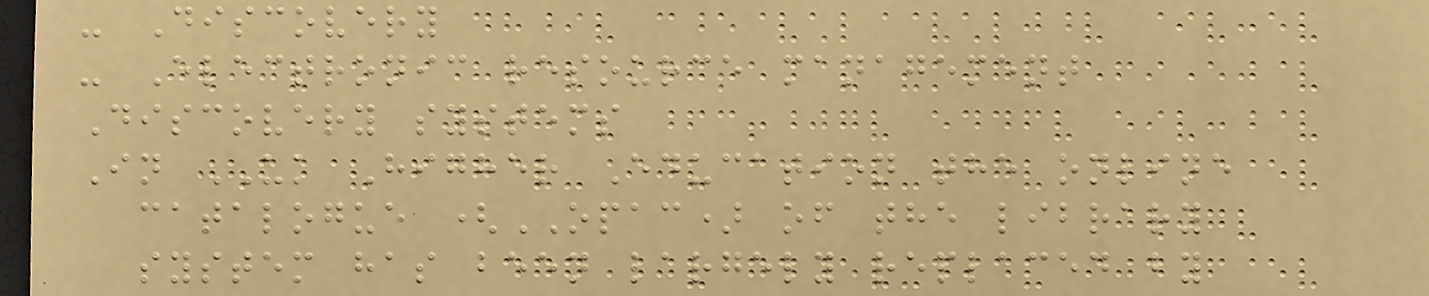- Discovery
- Electronic resource management
Discovery systems
In UK Higher Education the online
catalogue (OPAC) of the library
system has been largely replaced by
